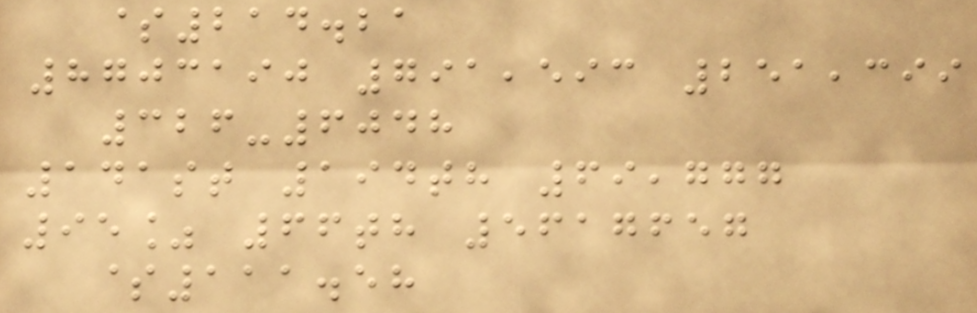$214.21
8703190 791,593 251,399
326-6048
141st 194th 69,777
95% 66th 5617657
$111.58
